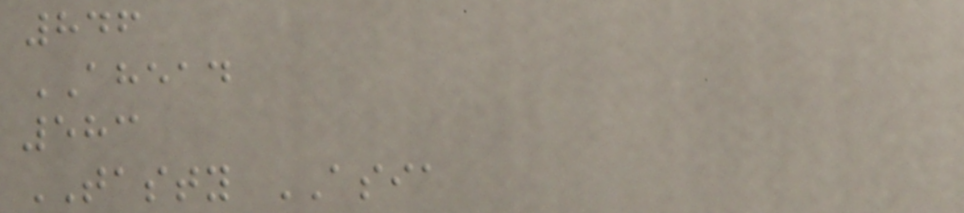846
AHEAD
583
TASTY ASIA
